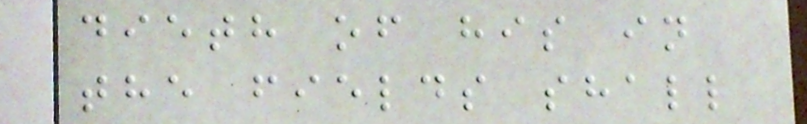dieth of his in
the fields shall
